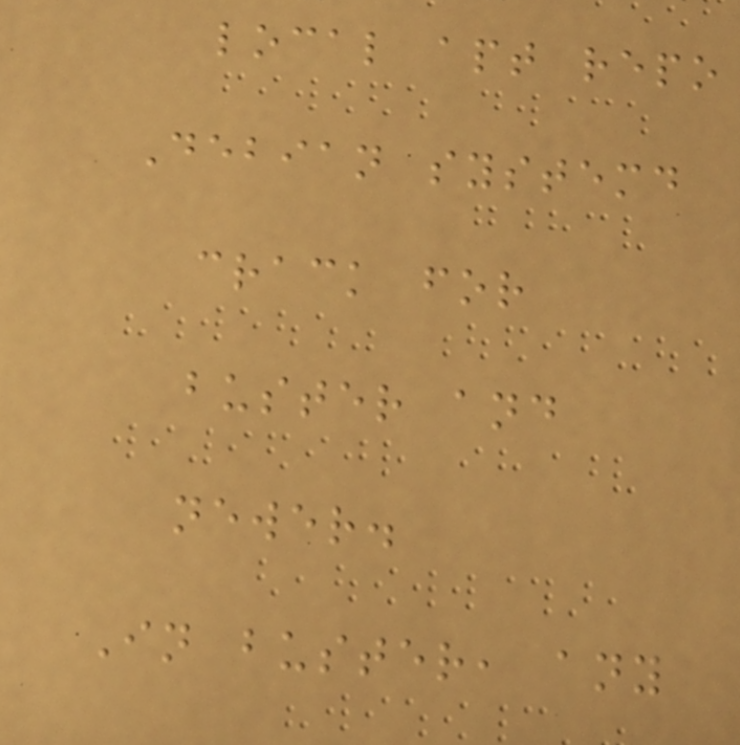local apt repo
Debian systemd
crack for
buster and
newer.
In buster, any
